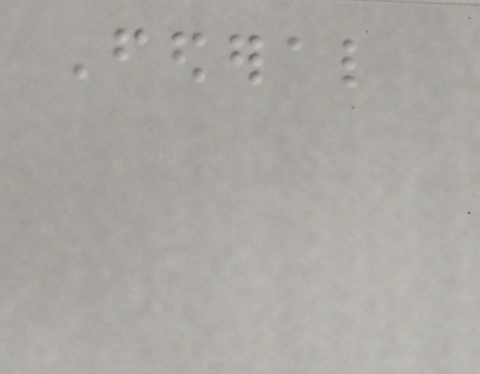Federal
